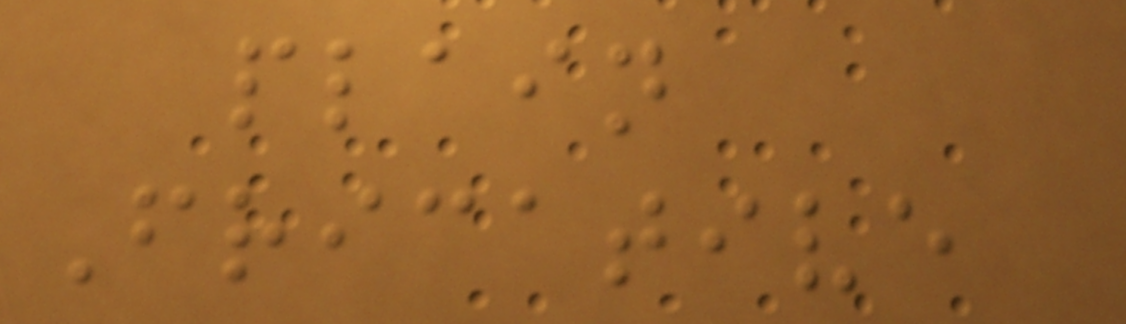plain
Fricative
